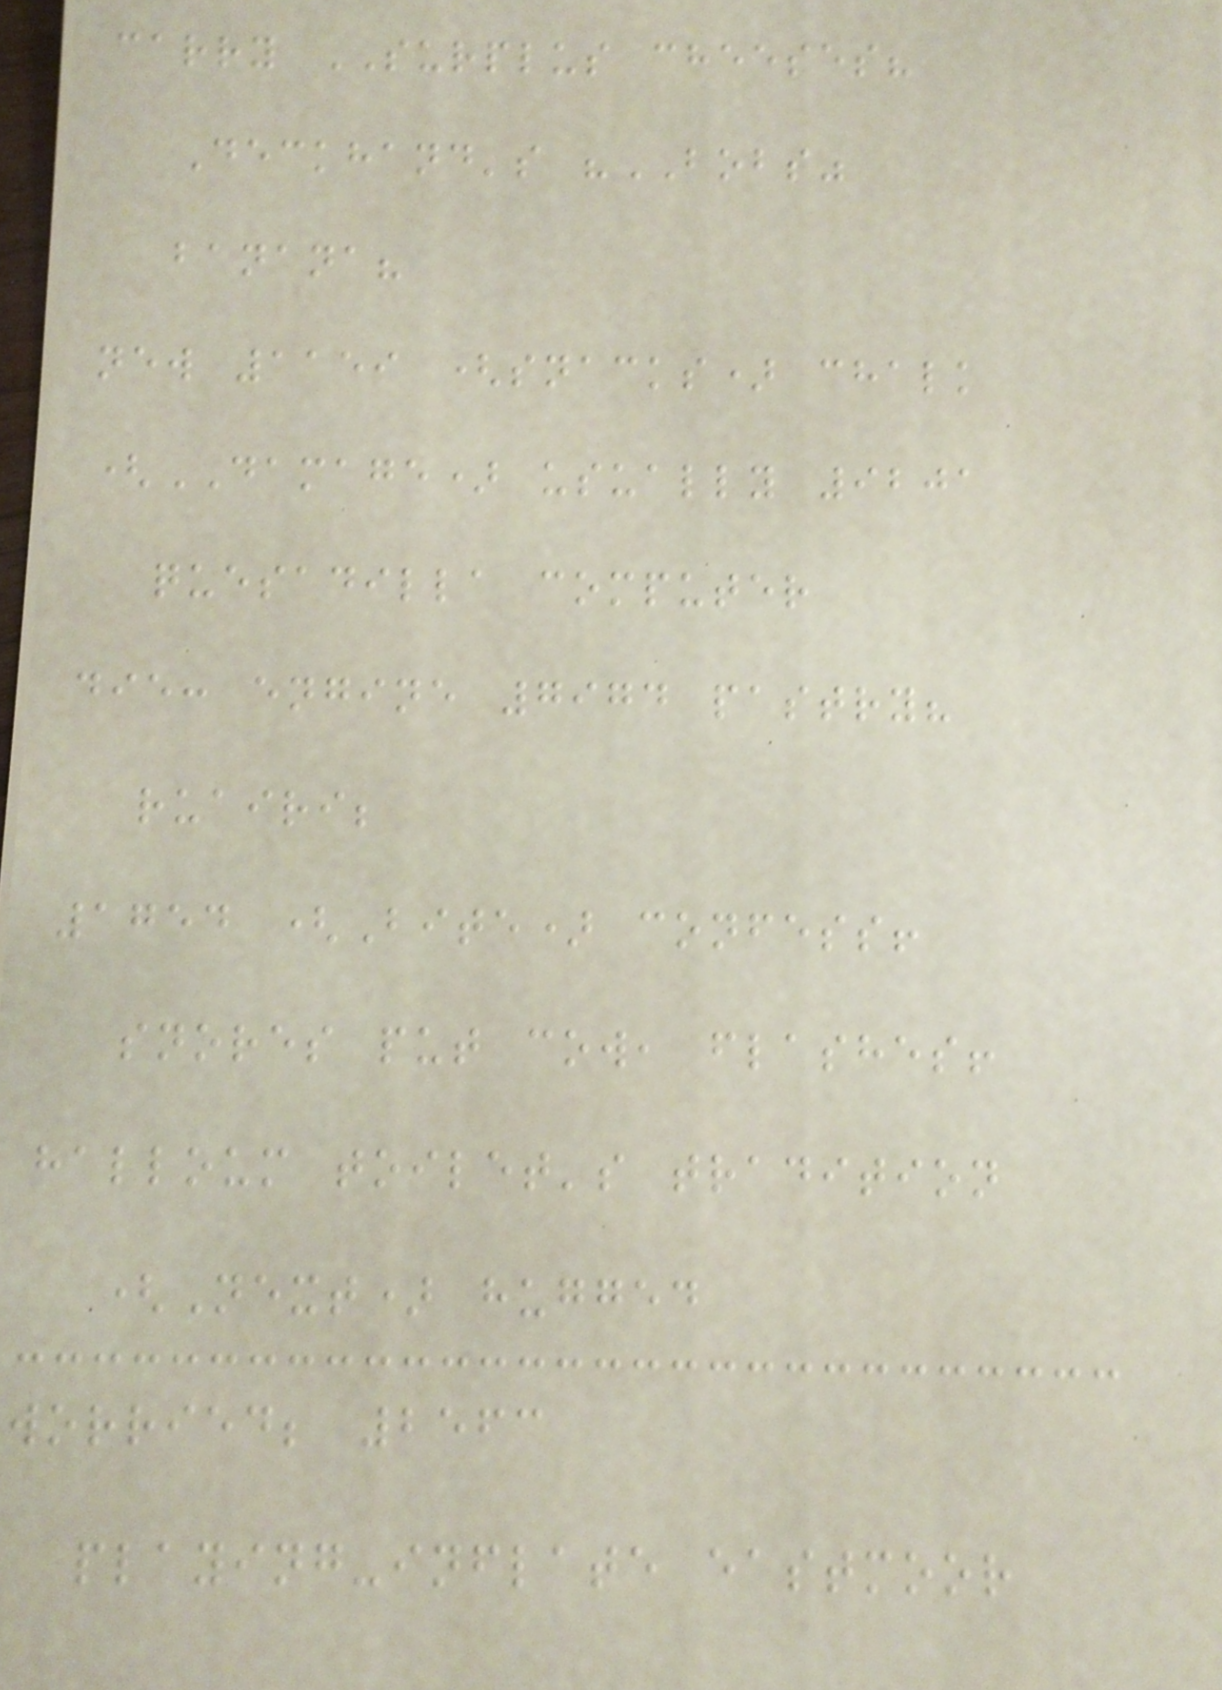carry SURPLUS cheeses?
Deckhand's "BOBS"
banana?
new 1159 (snacks) chalk
(DAMAGE) usually 9201
quesadilla computer
die: engine 7974 pastry?
ruairi;
1754 (Bite) confess!
snores put cow, flashes!
halloum toilet's tradition
(Next) hugged
worried; 2563
playing-inflate eastmoor
